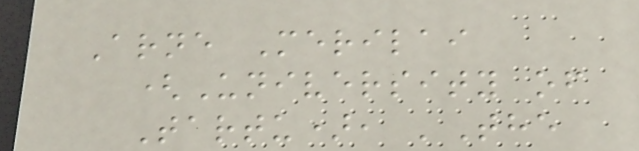Arne Merilai
(University of
Tartu), 'The
